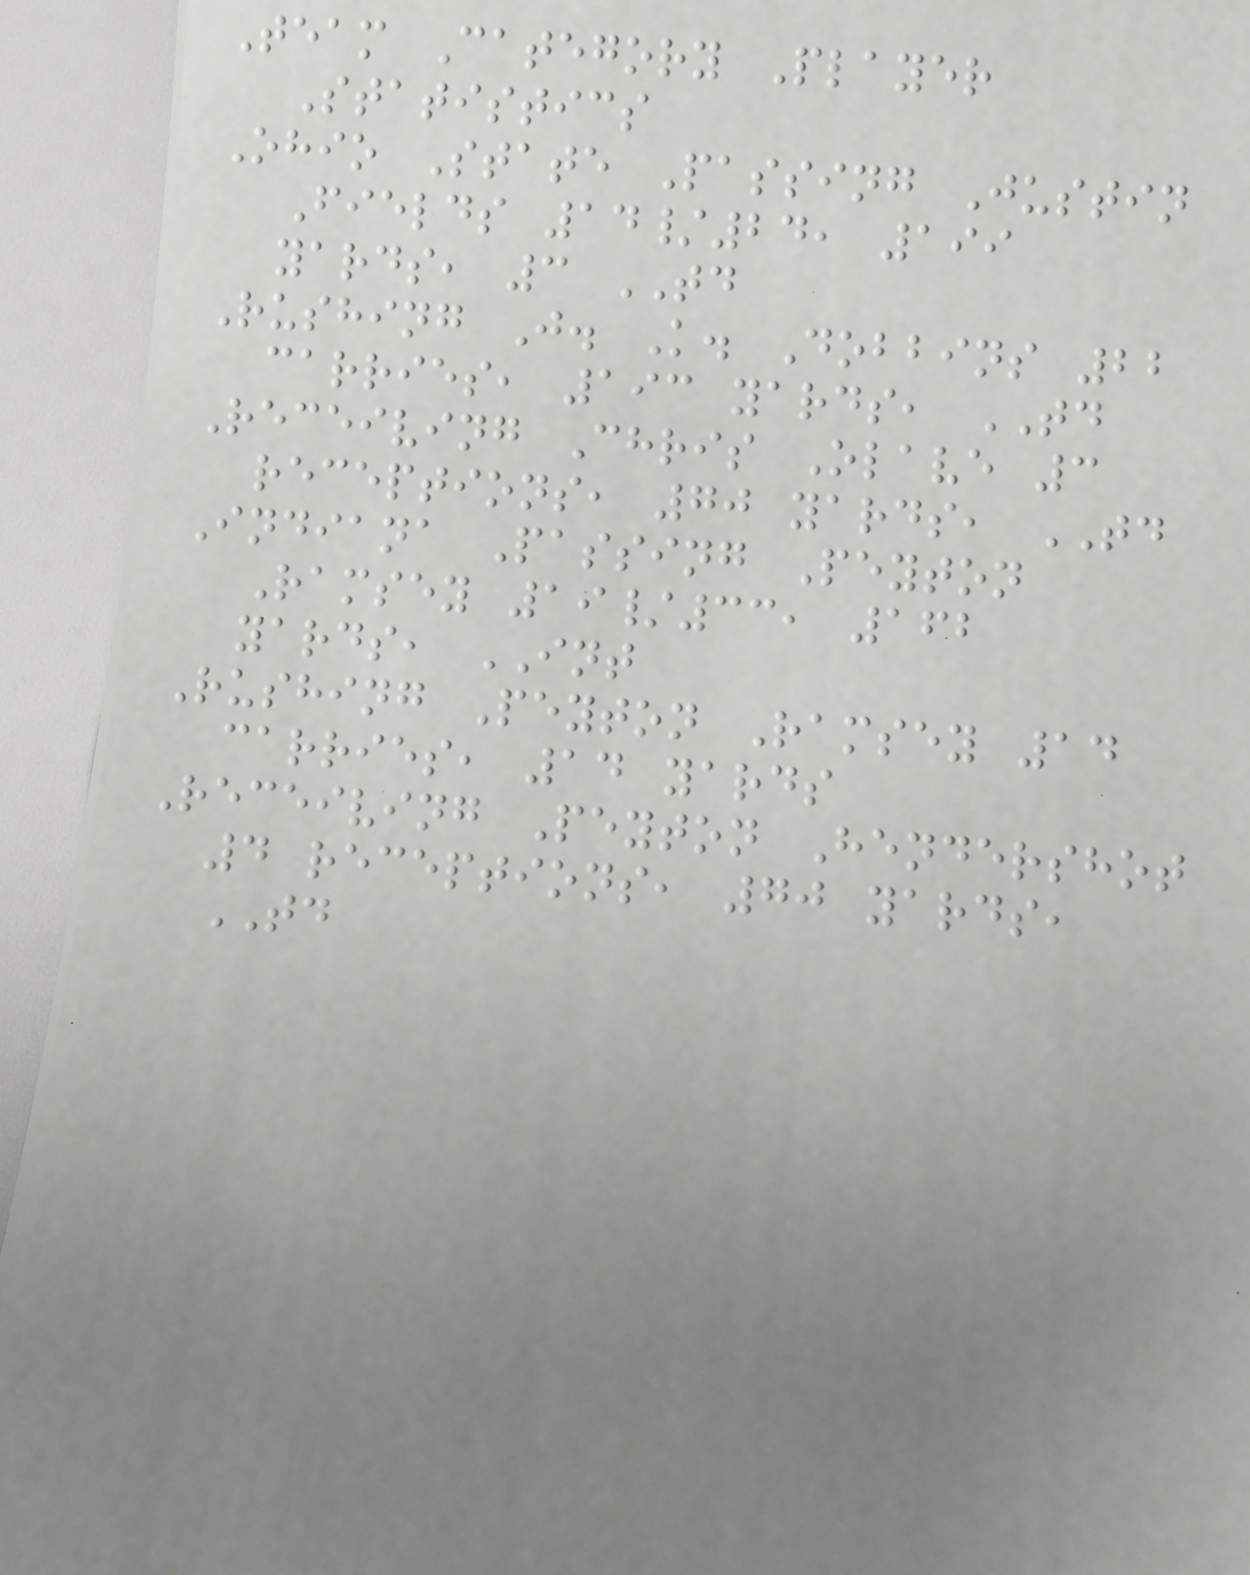Team Category Player
Statistics
Ohio State Passing Justin
Fields 14/24, 199
yards, 3 TD
Rushing J. K. Dobbins 22
carries, 193 yards, TD
Receiving Chris Olave 3
receptions, 70 yards, TD
Indiana Passing Peyton
Ramsey 19/33, 162
yards, INT
Rushing Peyton Ramsey 14
carries, 14 yards
Receiving Peyton Hendershot
4 receptions, 70 yards,
TD
